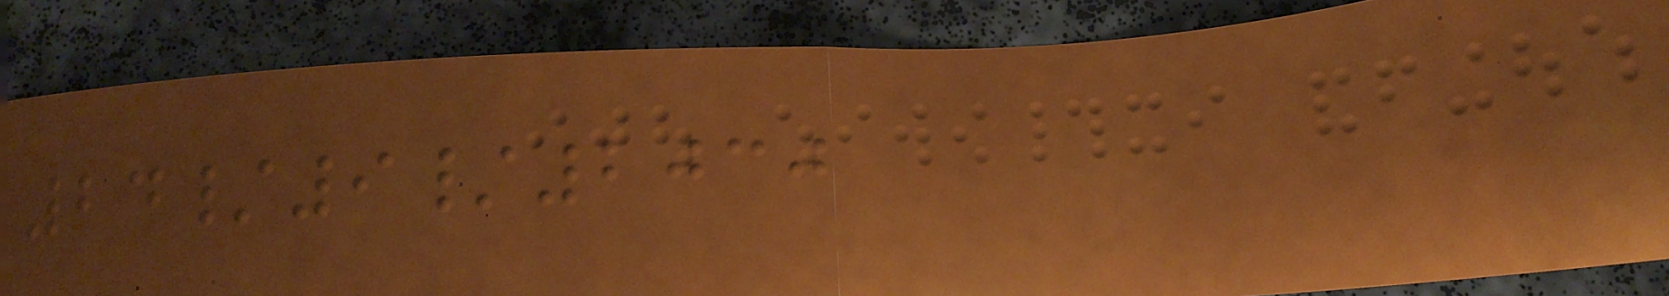24/9/2030
